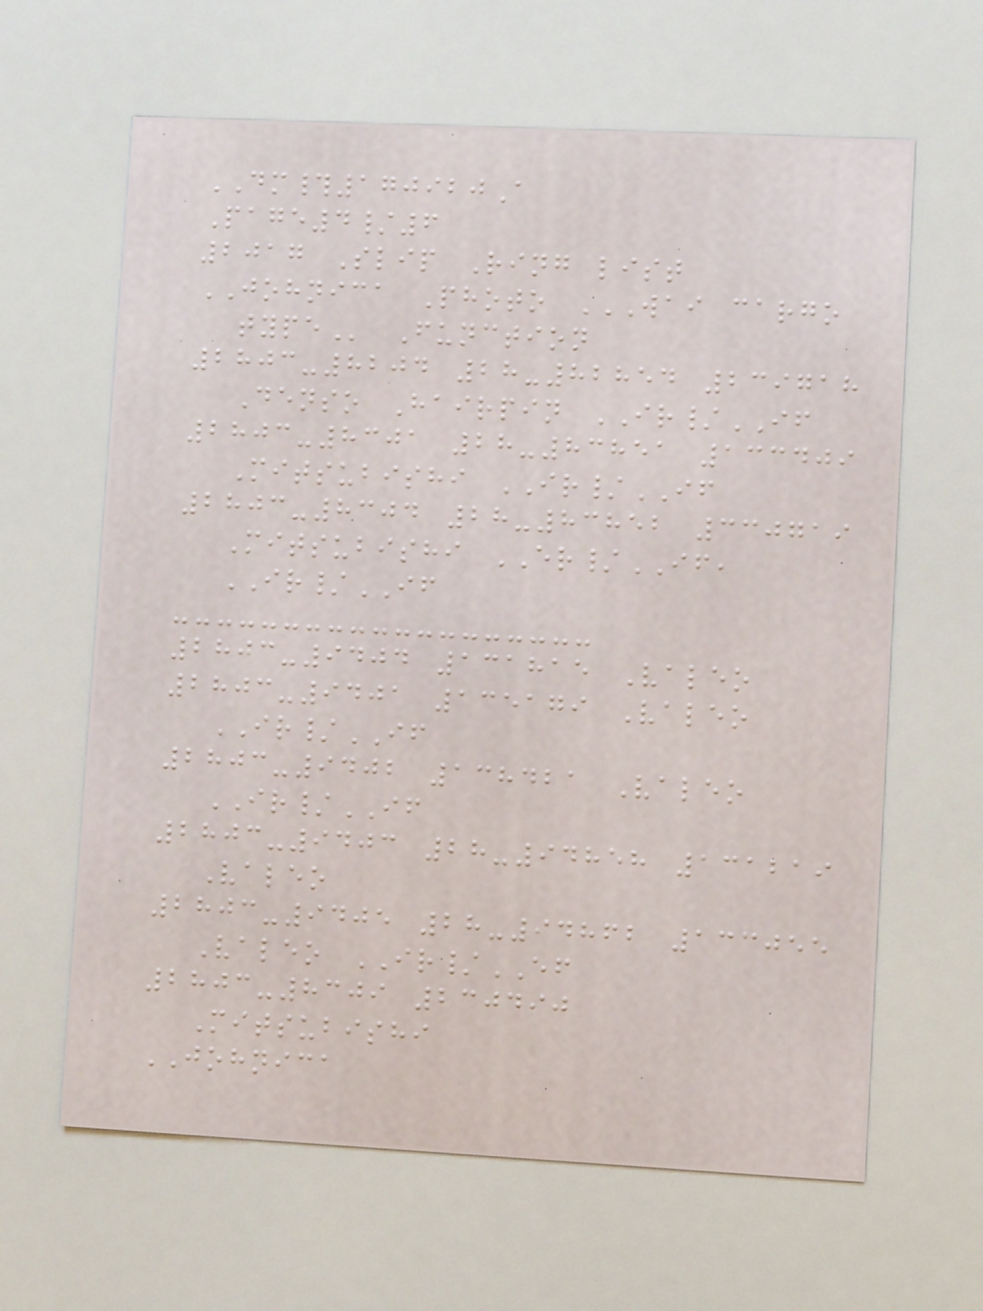DM#170920A
Page4/6
2017 Slip Ring list
JOHNICA Photo WAI CARGO
TYPE Function
2803-8204 28-82854 239718
Denso Hairpin IR/IF
2803-8301 28-83851 133409
Mitsubishi IR/IF
2803-8304 28-83852 330719
Mitsubishi ER/IF,
IR/IF
2803-9404 131815 Valeo
2803-9401 135179 Valeo
IR/IF
2803-9402 138421 Valeo
IR/IF
2803-9403 28-94858 131219
Valeo
2803-9405 28-94862 133055
Valeo IR/EF
2803-8309 230490
Mitsubishi
JOHNICA
